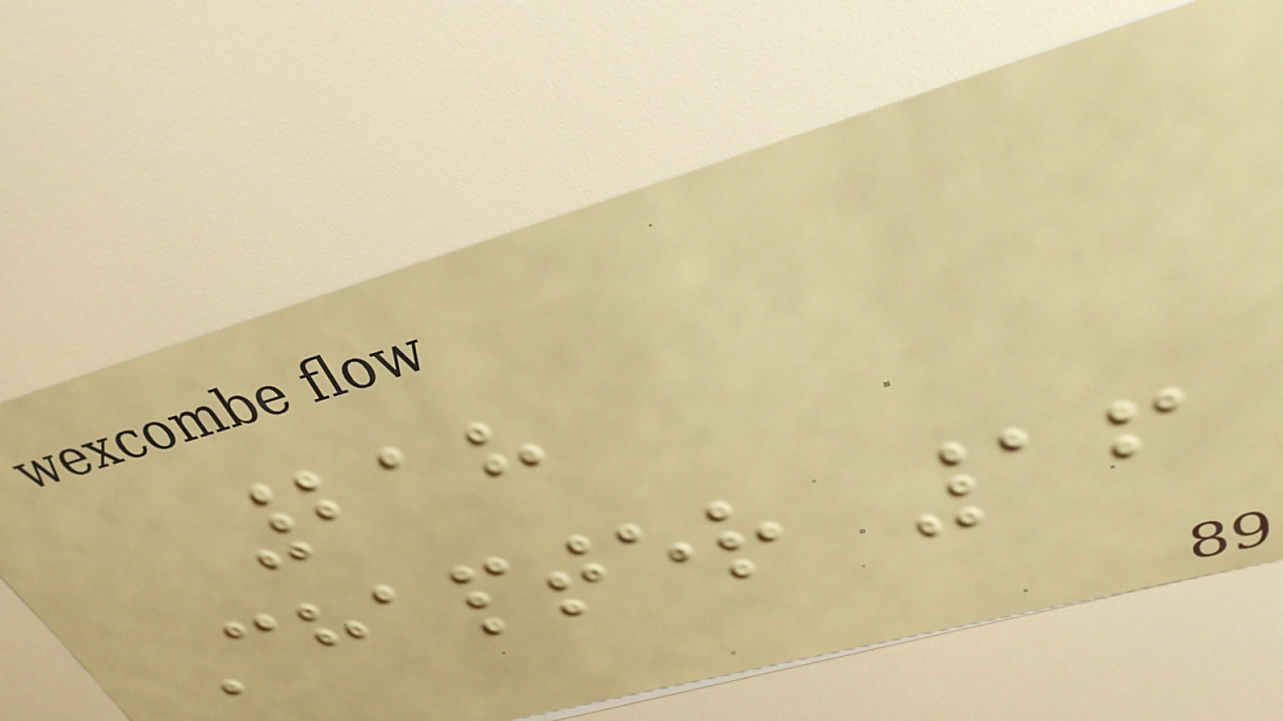218
Chapter 16
